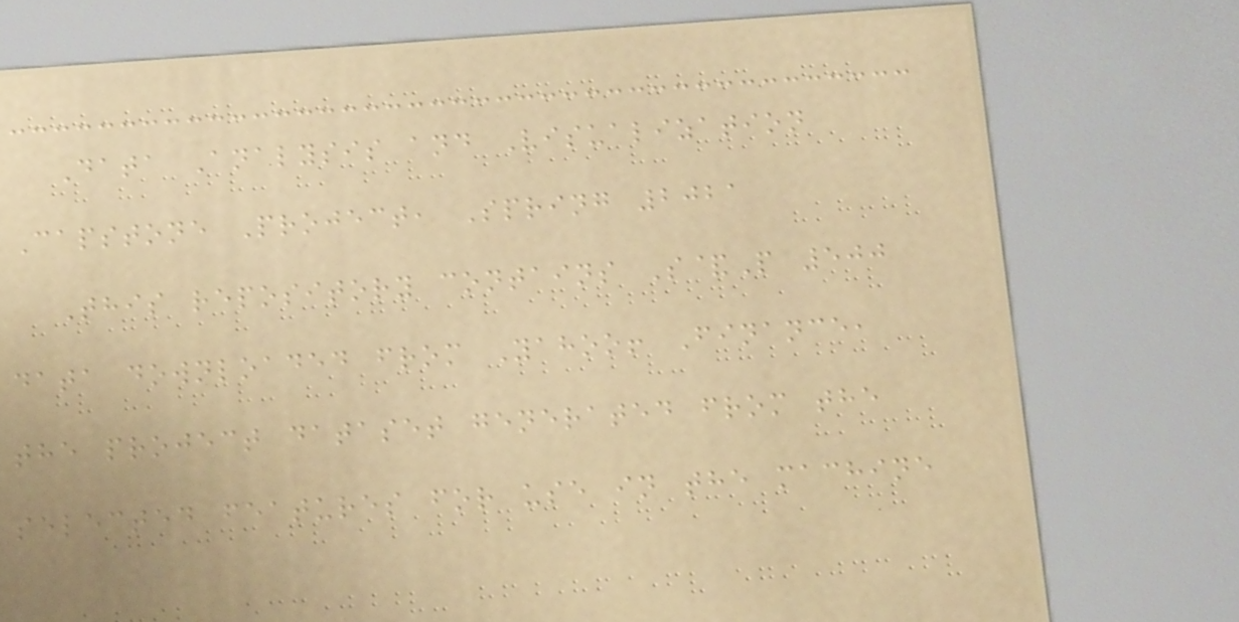Data Analysis and Visualization
Capstone Project, Spring 2021
This repository contains S&P 500
data downloaded from Yahoo! Finance,
the project dataset generated from the
selected features for use in the machine
